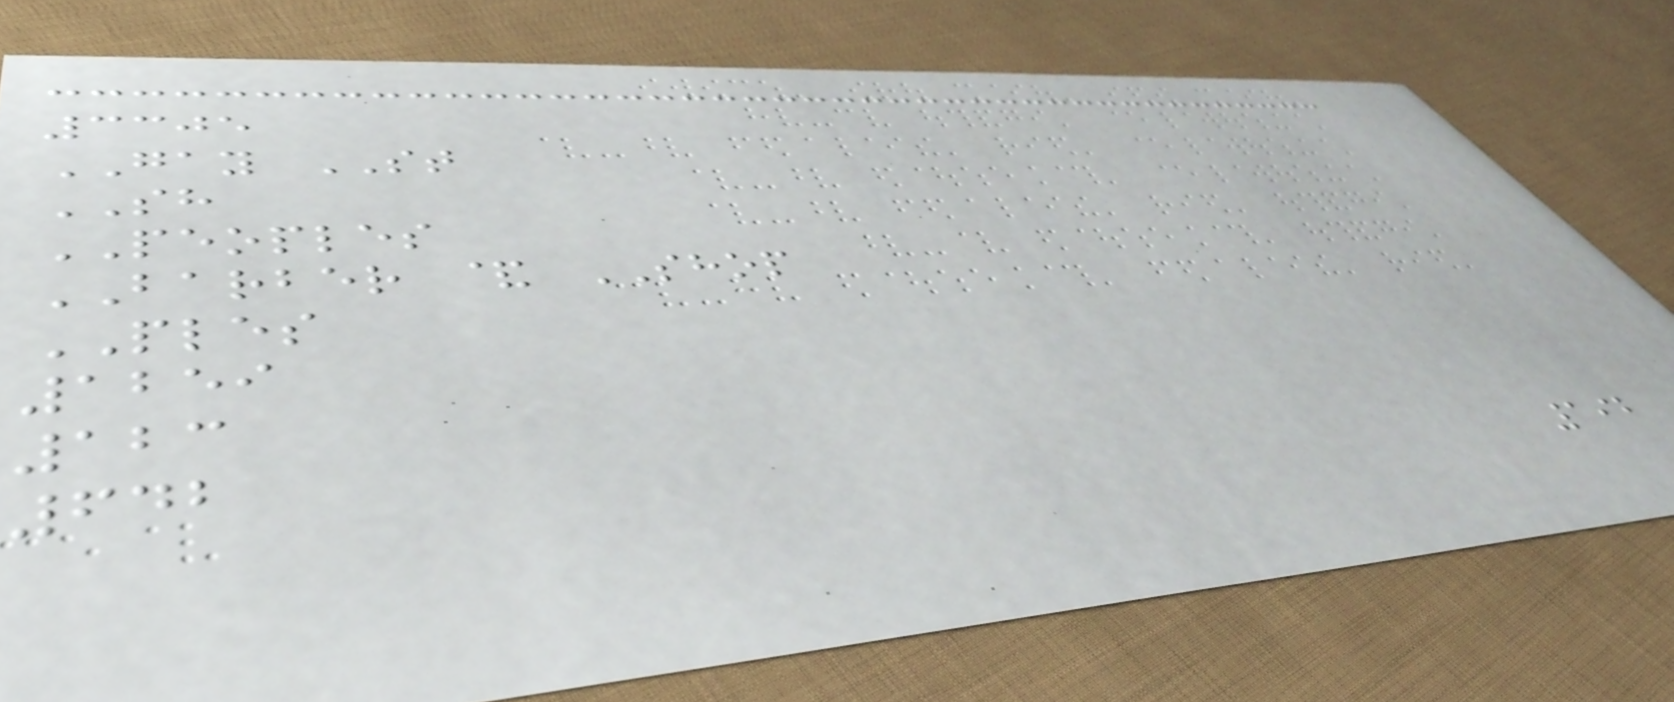3305
GAY ST
SH
PEOPLES
BARBER & SHOP
PLES
1259
123
642
192
